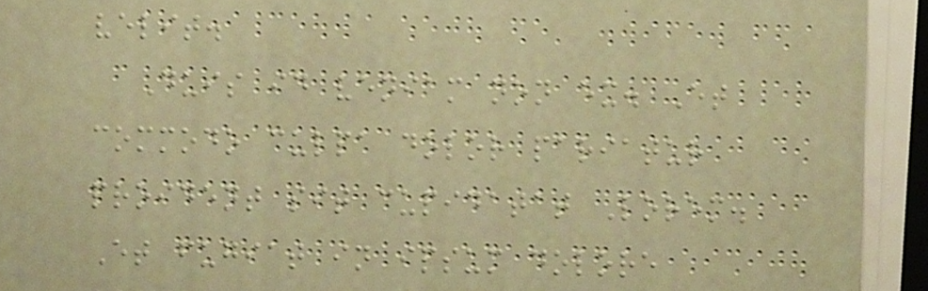velit.
Duis id veniam non ex. Et
commodo culpa dolor pariatur
proident sit cupidatat Lorem.
Et fugiat in ipsum dolore
